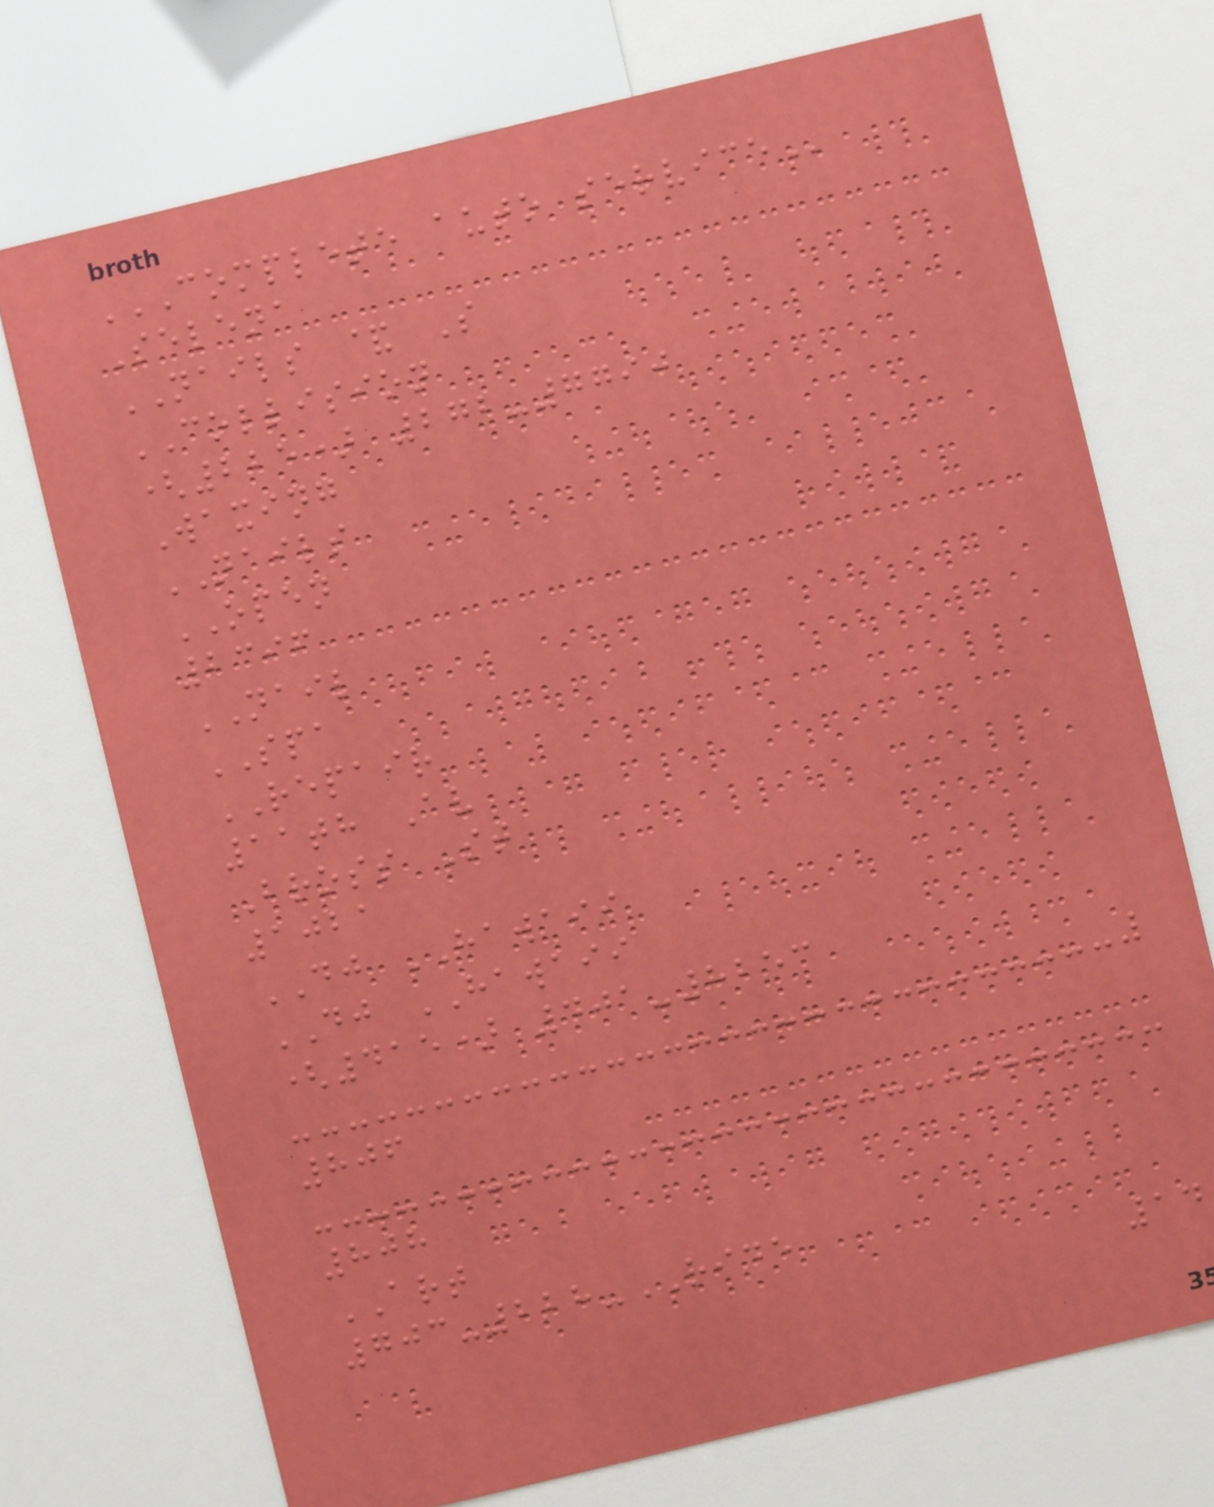COMPLETE AUTO SERVICE
Selena
NAILS & S
COLLISION
(225) 272-7790
Waxing
NAILS
OPEN
2396
NAIL
SPA
REPAIR
11th Av
Bross St
1021
DJ HAWAII
DJ HAWAII
(415) 401-8253
806
808
ART
703-228-RIDE
14
